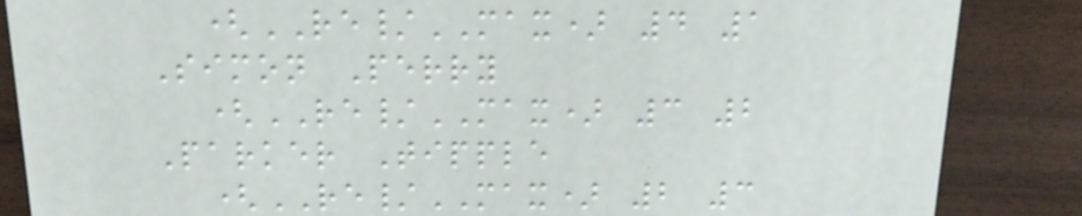(RE/MAX) 4 1
Simon Perry
(RE/MAX) 3 2
Parker Tipple
(RE/MAX) 2 3
